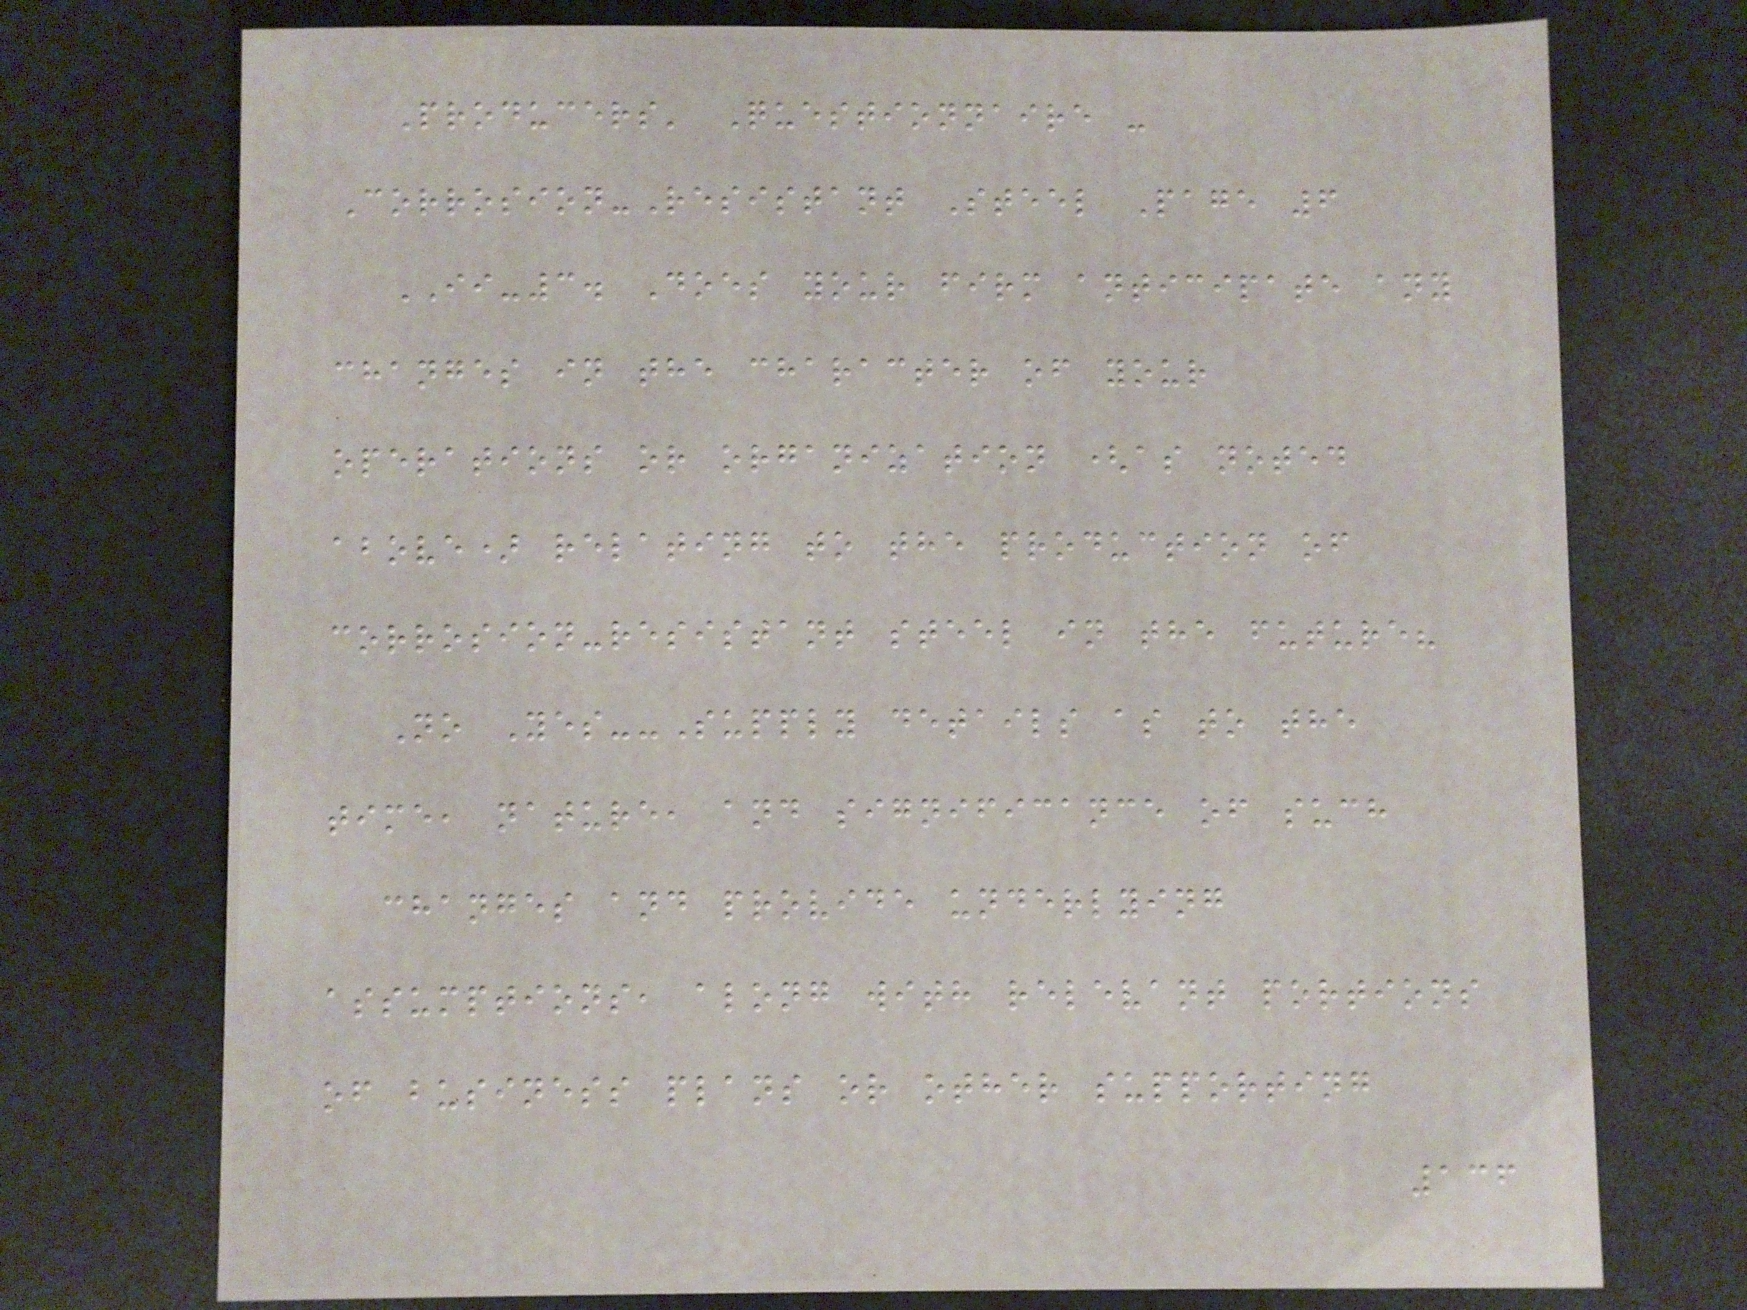Producers' Questionnaire -
Corrosion-Resistant Steel Page 6
II-3. Does your firm anticipate any
changes in the character of your
operations or organization (as noted
above) relating to the production of
corrosion-resistant steel in the future?
No Yes--Supply details as to the
time, nature, and significance of such
changes and provide underlying
assumptions, along with relevant portions
of business plans or other supporting
136
